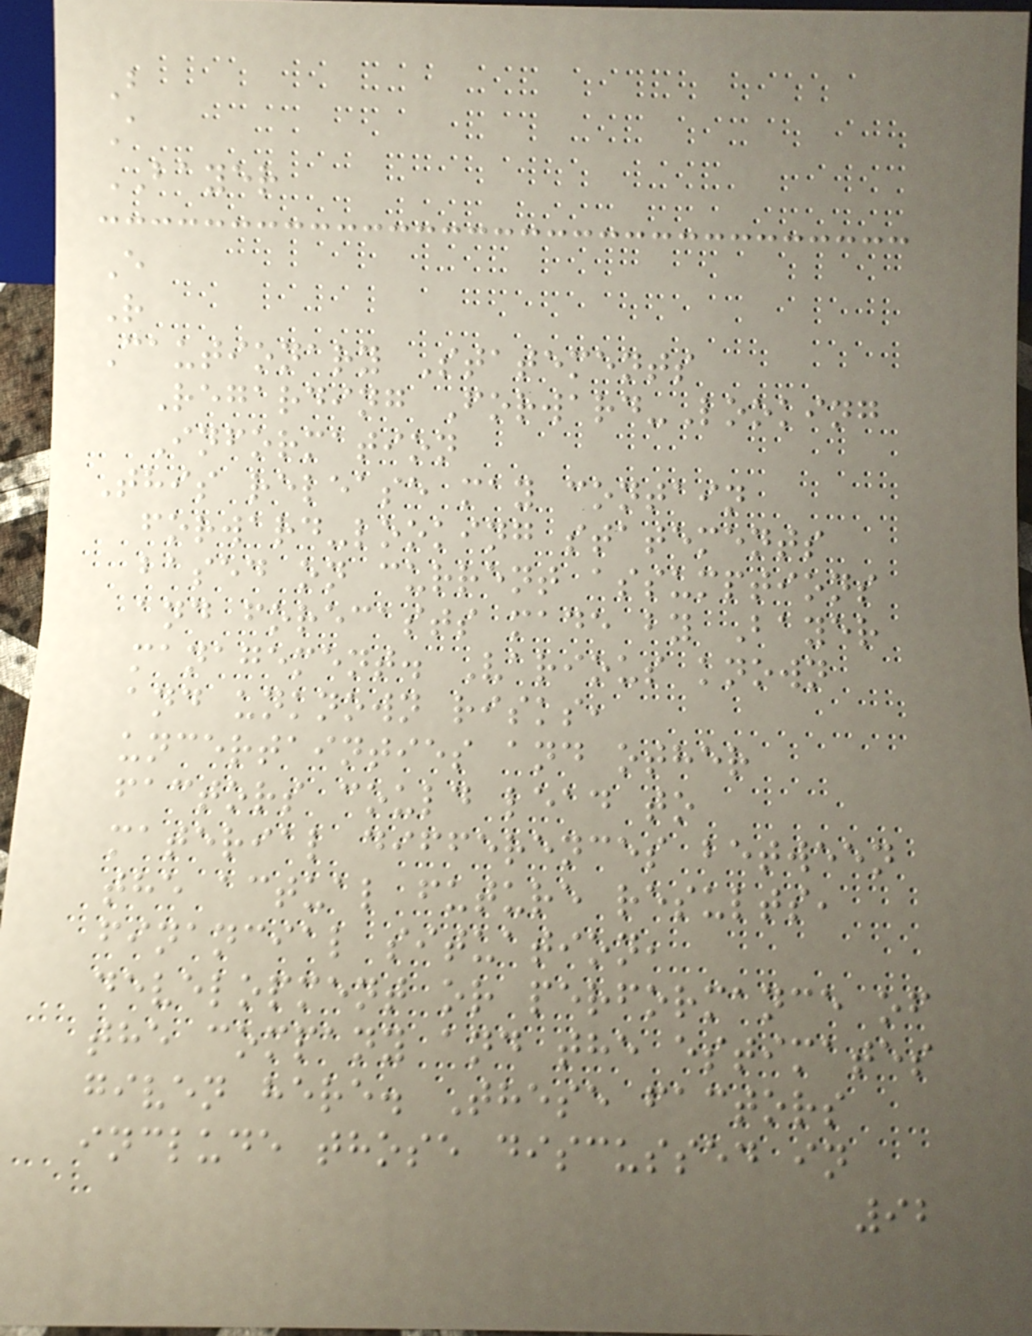B
A
BAYER
E
R
Cautionary Statements
Regarding Forward-Looking
Information
This release may contain
forward-looking statements
based on current assumptions
and forecasts made by Bayer
management. Various known
and unknown risks,
uncertainties and other
factors could lead to
material differences between
the actual future results,
financial situation,
development or performance of
the company and the estimates
given here. These factors
include those discussed in
92
